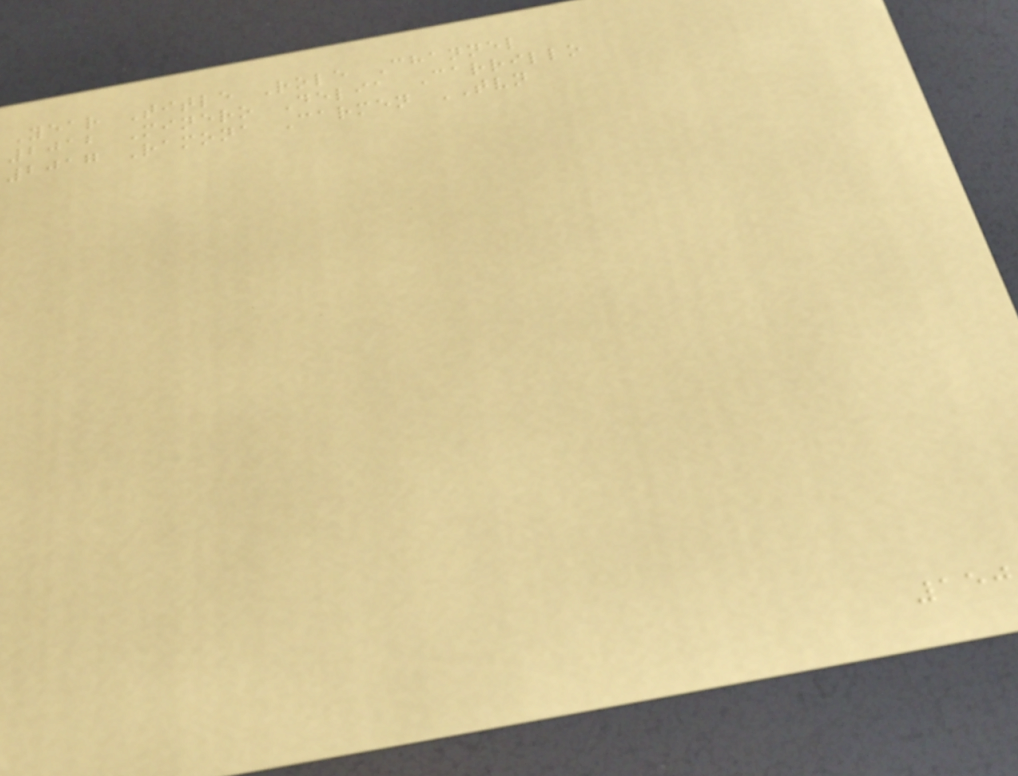Year Title Role Channel
2012 Minero Delia Carrillo
2017 Ramona Carmen TVN
150
